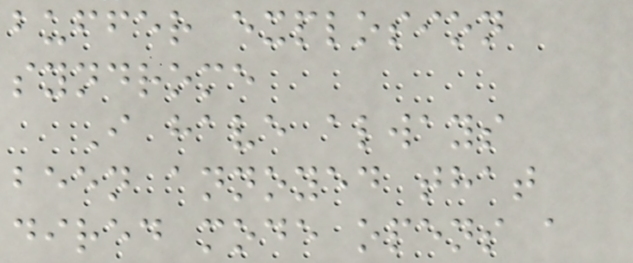buffer explosion
syndrome
I have always
been annoyed that
dired mode opens a
